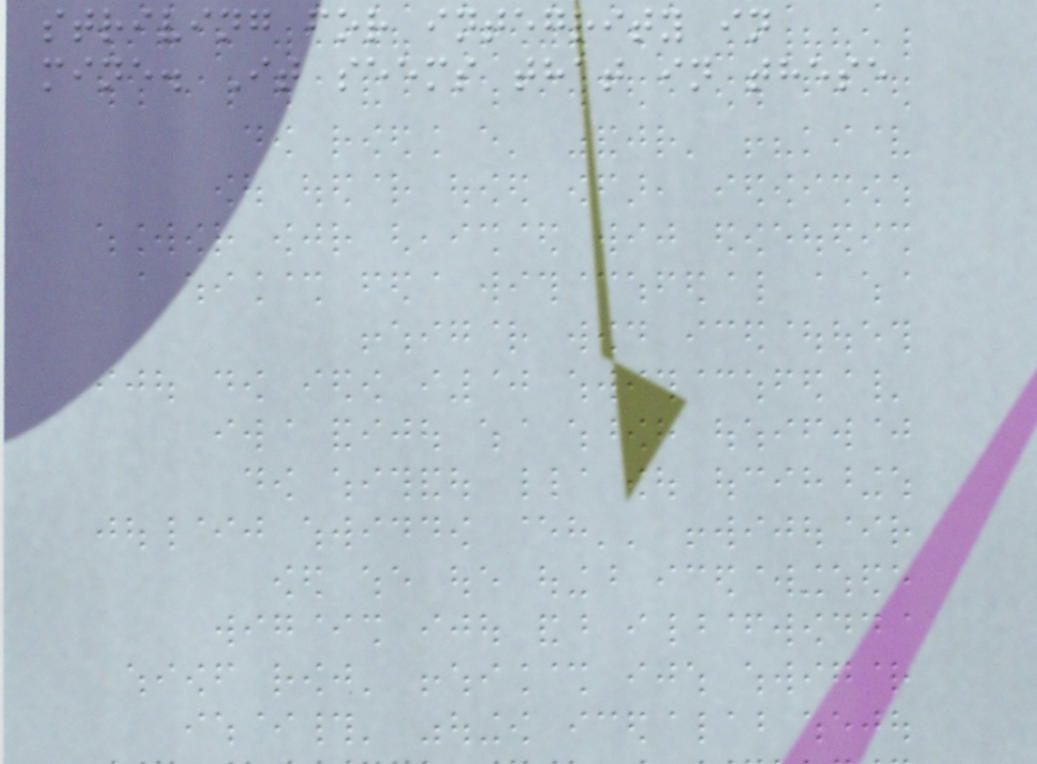striving for integrity in
mine. It seems that in these
